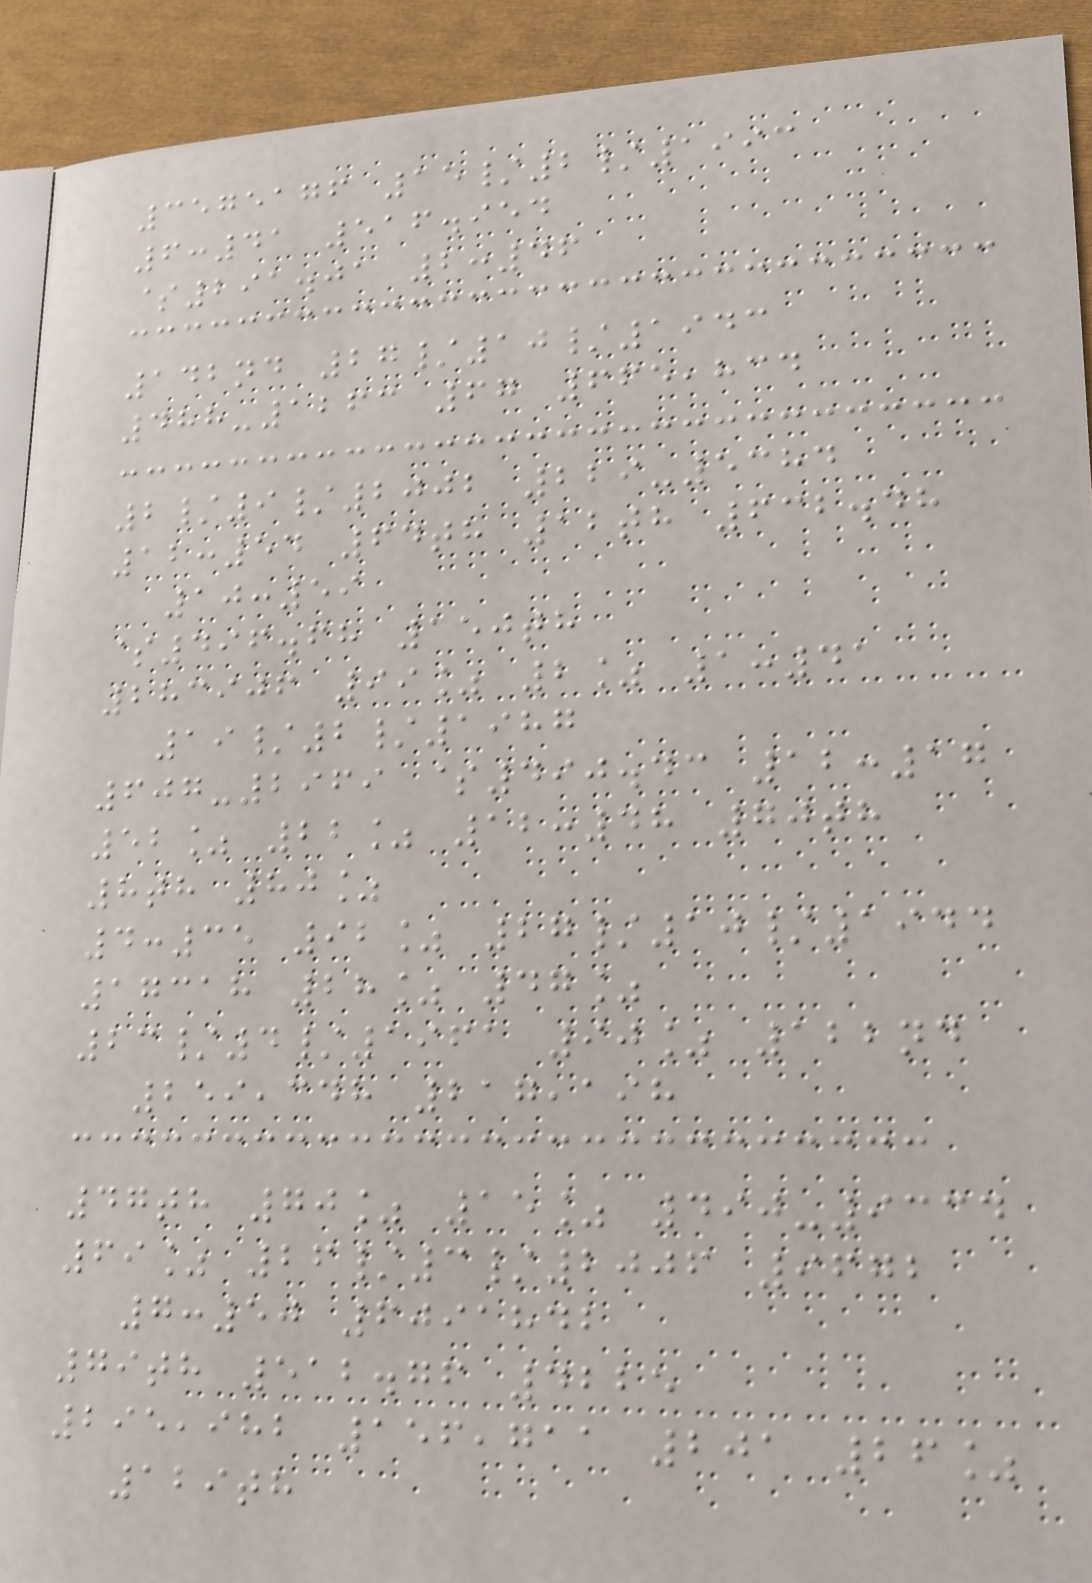3575176 15/2/1993
6:41 516.954
$291.01 2:46
142nd 27/10/1943
488-1263 67 665,834
2/9/2002 229-5384
12:54 64th 12th 632.48
10:59
$496.68 150th
283906 99% 2% 1:41
19/2/1987
607-2969 $490.43 12:17
52% 22% 12:48 70th
8th 80%
4:35 92% 27/10/1944
17318 28% 47%
23/4/1961 90% 122nd
259,348 217,198
47th 70% 15% 490-9334
69% 26/3/2006 9672
7:50 6091842
79th 512.76 4225
295,982 156,711 201 26%
129th
